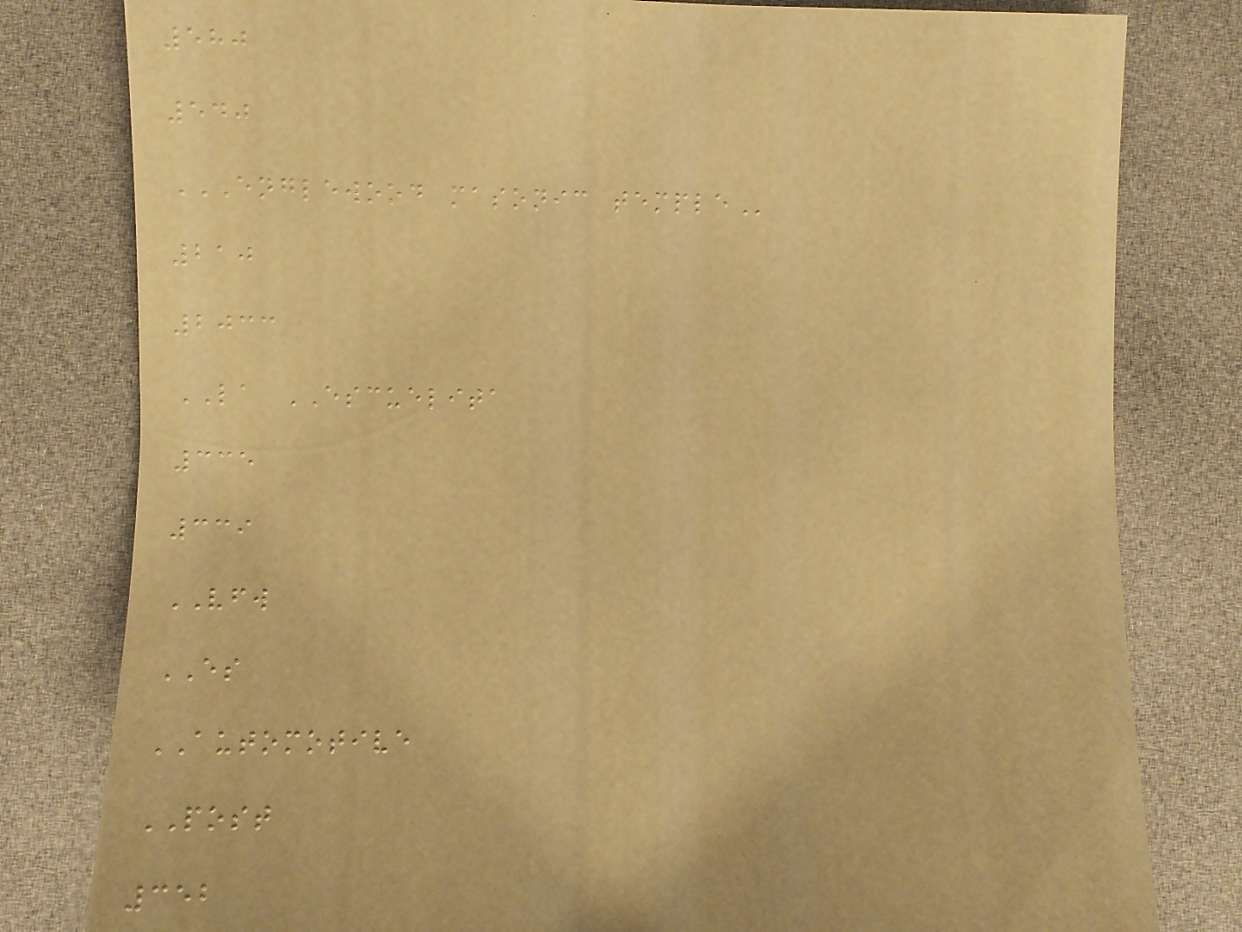580
540
ENGLEWOOD MASONIC TEMPLE
210
2033
LA ESCUELITA
335
339
VFW
ES
AUTOMOTIVE
POST
352
